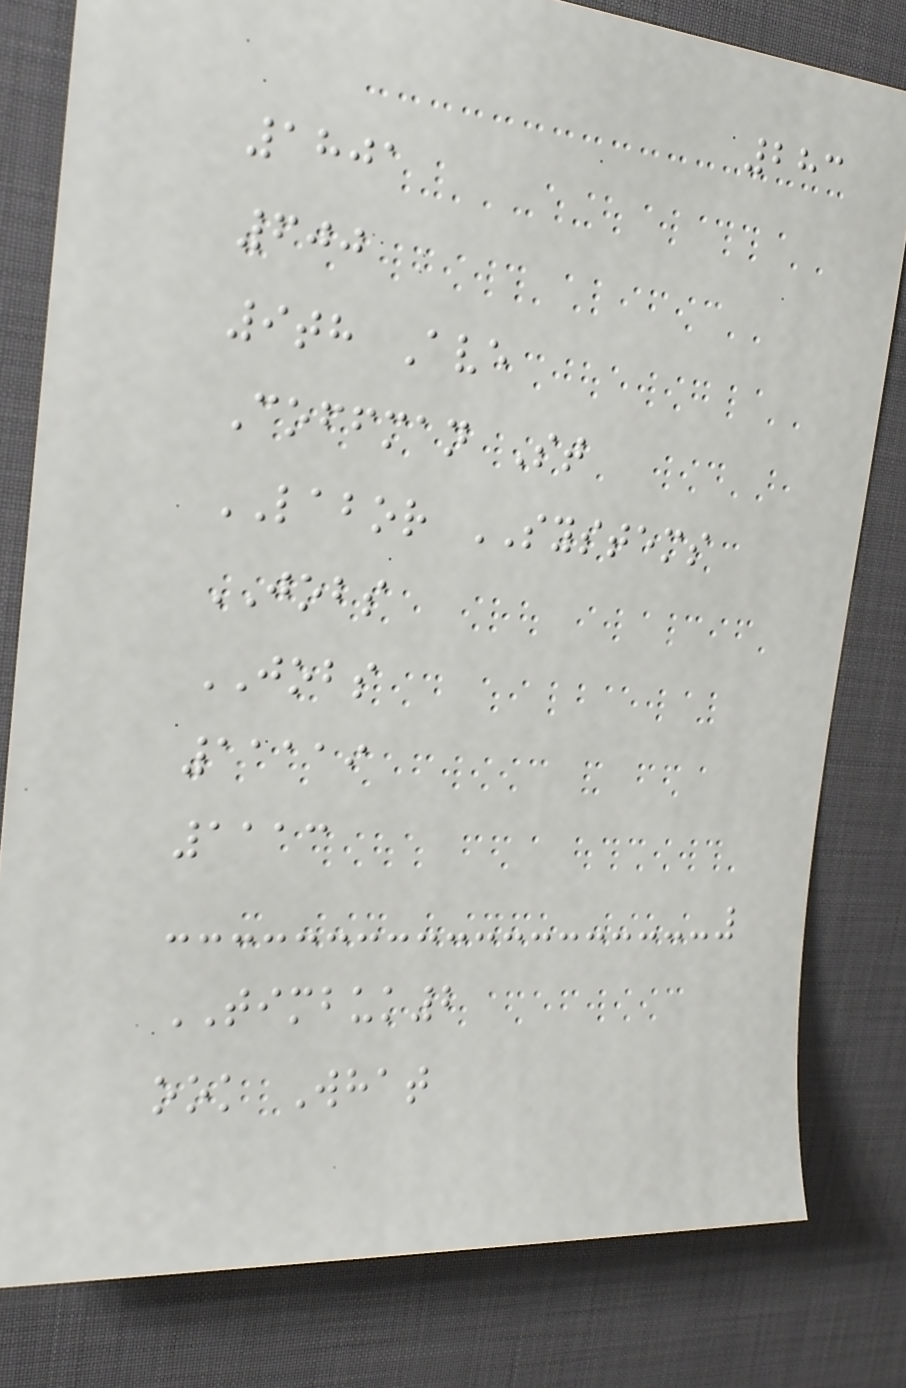283
1801
600
9th Ave
Coffman St
LABOR SYSTEMS
JOBS
JOBS
11119
1113
TIMBUK2
ook What
